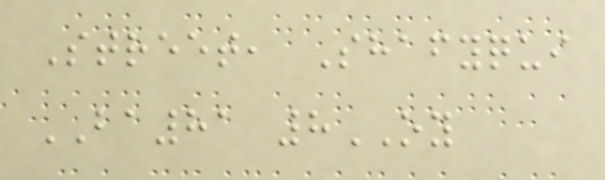Street, Shafyqui
BA81 8OY
